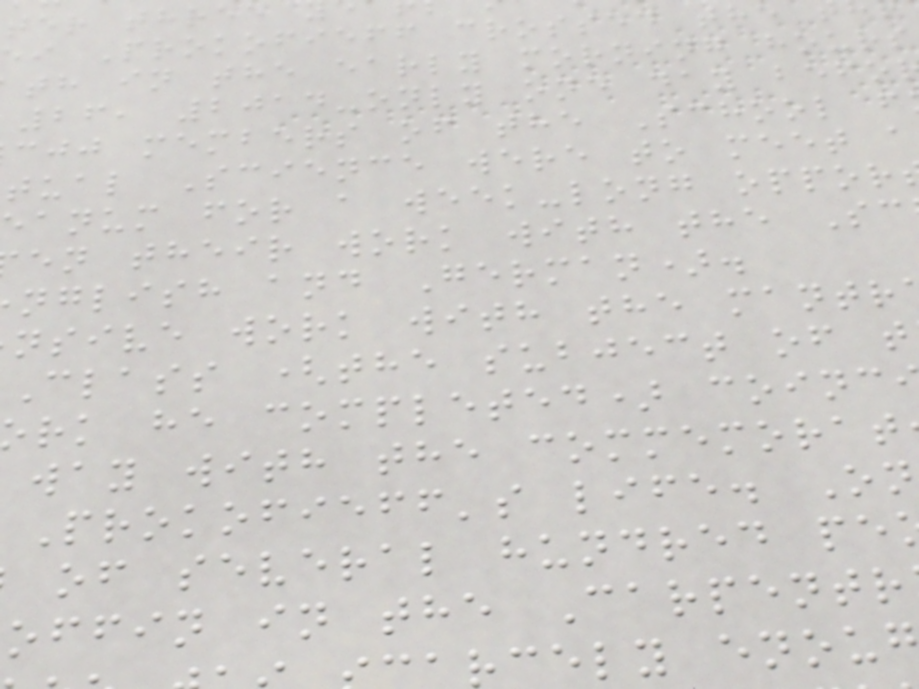i Prokofieff crossed the
th in the early morning hours
26, 2014-only one day befo
cjj members of the School f
tual Science were to meet a
anum for a week-long oppor
en their work with the Sc
nglish and German).
nsive work with the mantr
Class (the subject of t
rk he completed) coinc
way with the commemorat
Prokofieff's life. On
of several hundred pe
offin in the Carpentr
